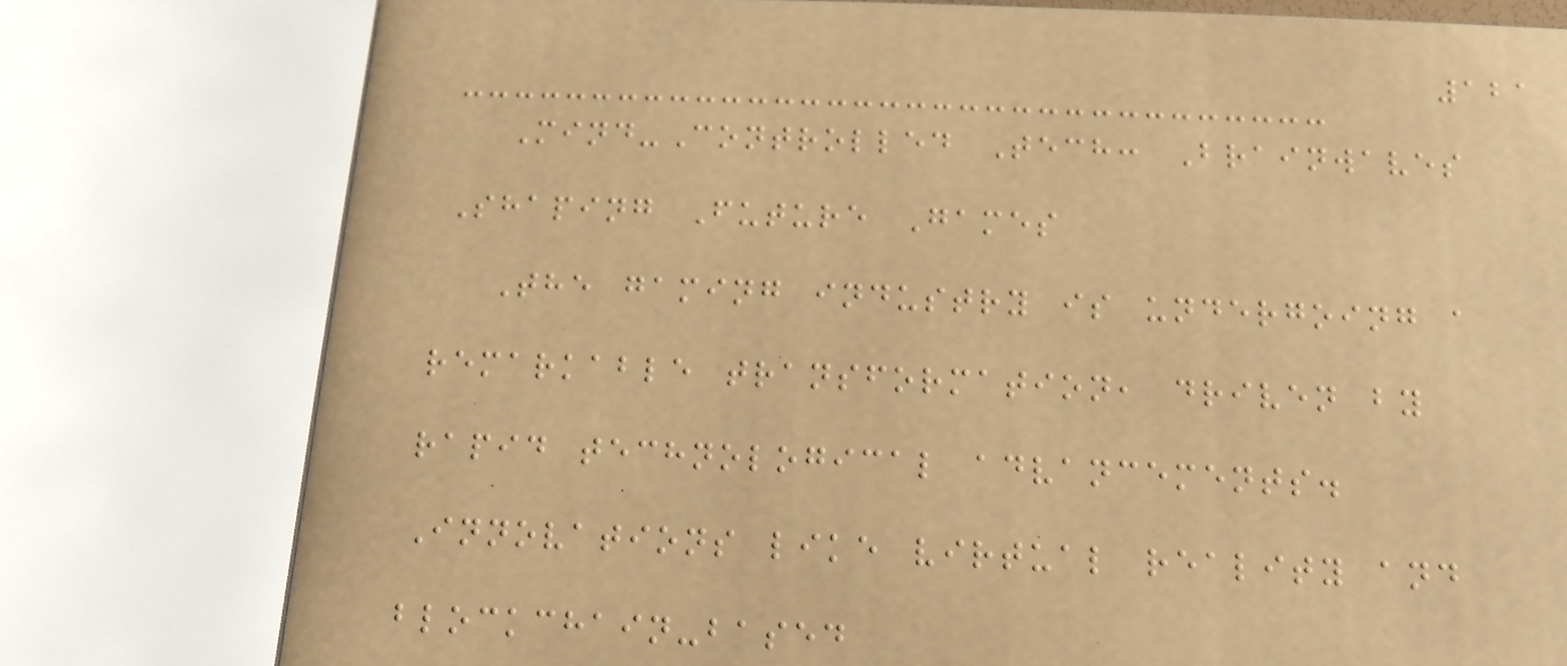121
Mind-Controlled Tech: Brainwaves
Shaping Future Games
The gaming industry is undergoing a
remarkable transformation, driven by
rapid technological advancements.
Innovations like virtual reality and
blockchain-based
